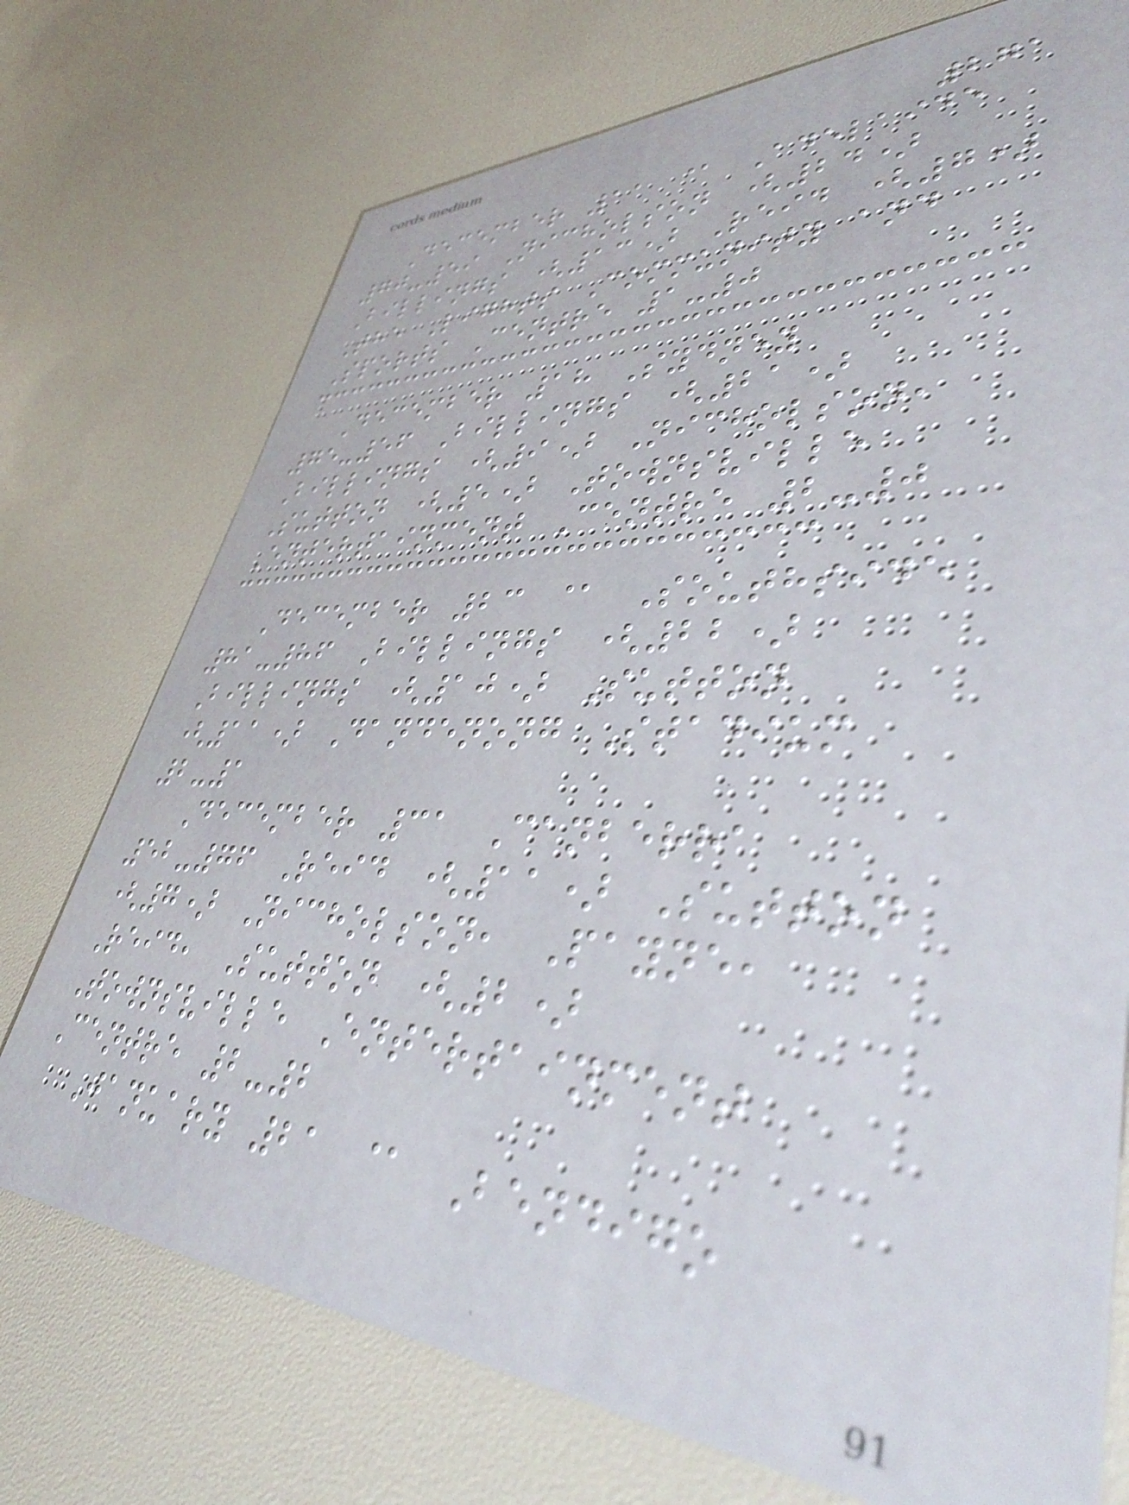271
December 11 @ Adelaide
70-59 Nicholson (24)
Billings (13) Reid (7)
The Lights Community and
Sports Centre 1-0
December 18 Sydney
75-56 Billings (21)
Billings (9) Nicholson,
Sutton (5) Townsville
Entertainment Centre 2-0
December 23 @ Southside
81-86 Billings (22)
Billings (10) Sutton
(11) Dandenong Stadium
2-1
December 31 Canberra
52-76 Reid (11) Sutton
(7) Nicholson, Payne,
Reid, Sutton (2)
Townsville Entertainment
Centre 2-2
January 21 @ Bendigo
